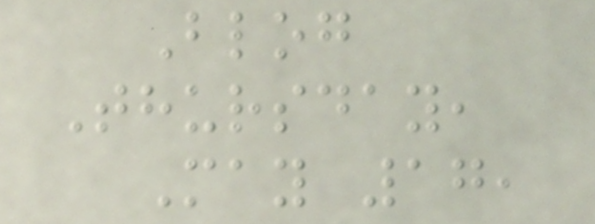Blog
Thursday,
May 17,
